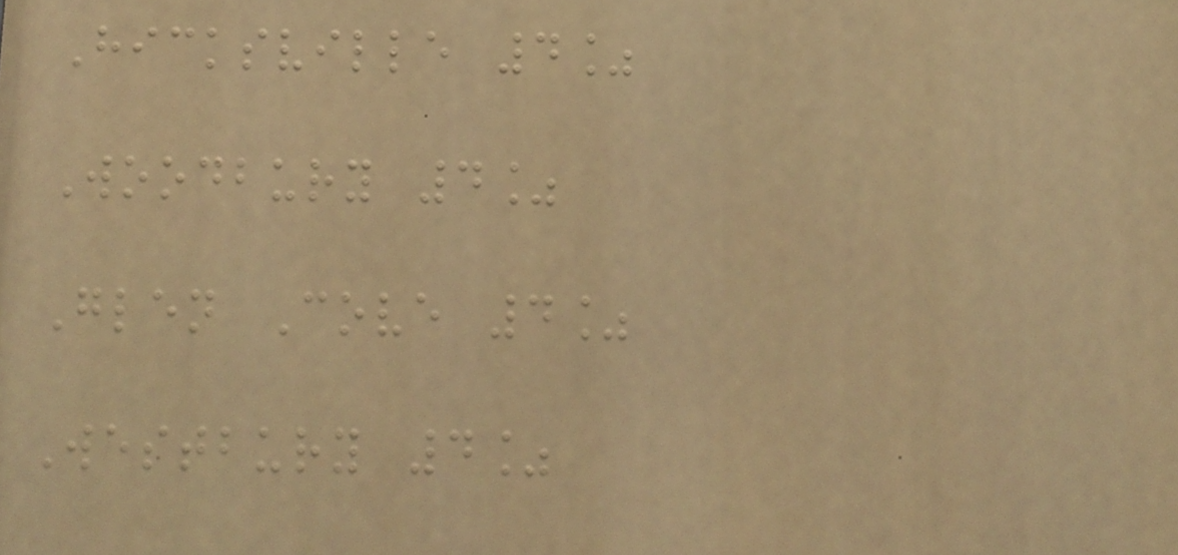Hicksville 4%
Woodbury 4%
Glen Cove 4%
Westbury 4%
